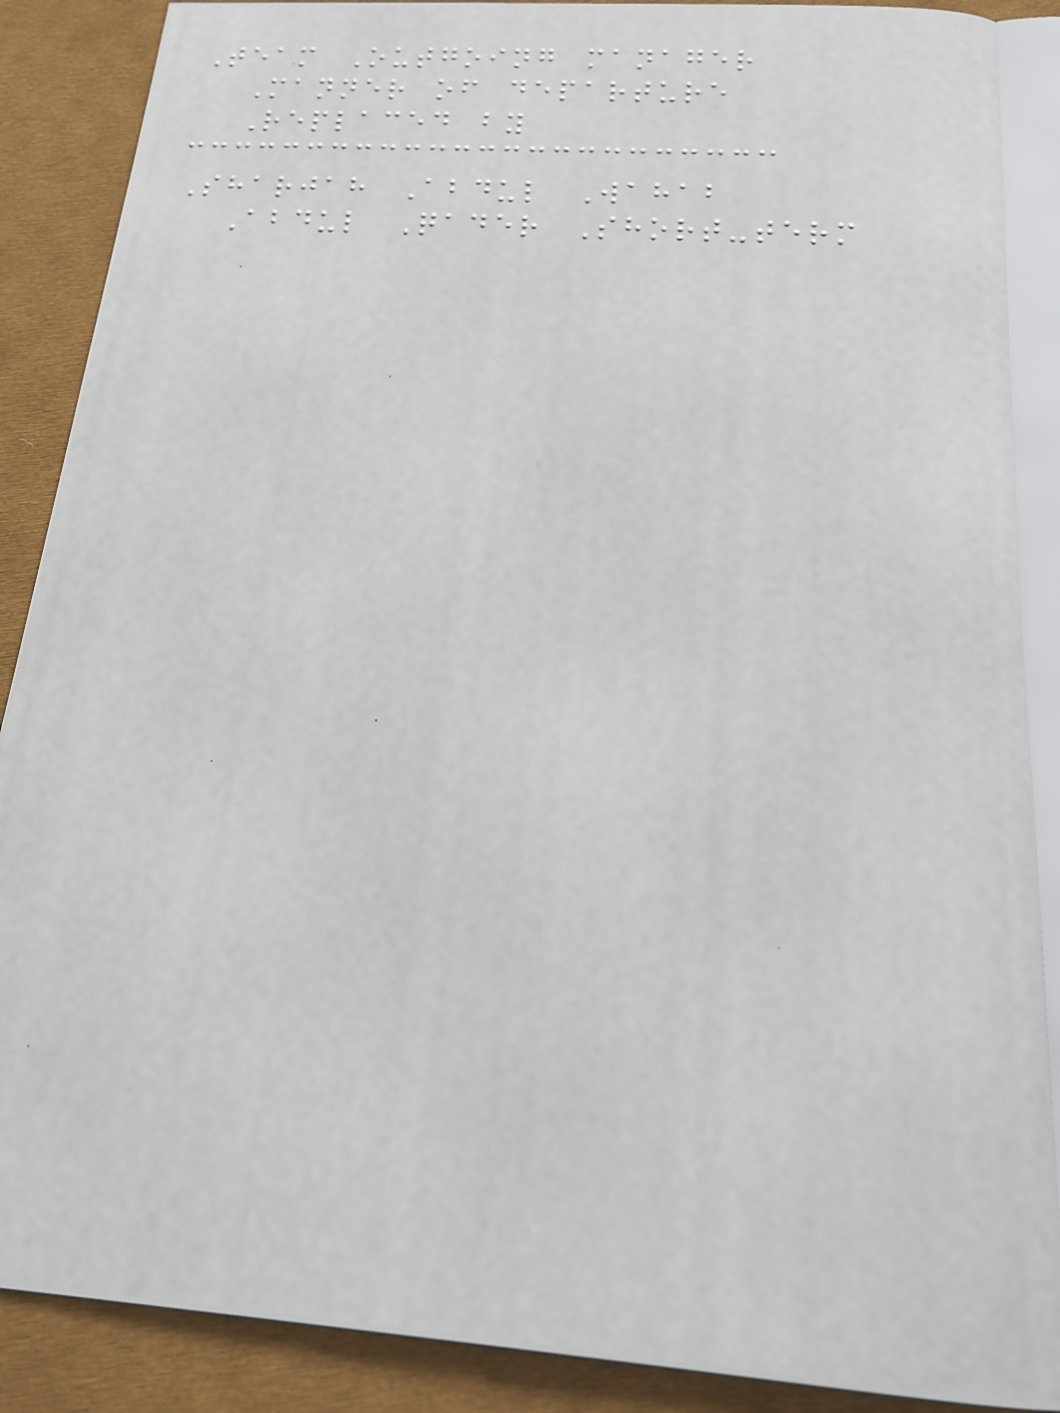Team Outgoing manager
Manner of departure
Replaced by
Sharjah Abdul Wahab
Abdul Qader Short-term
